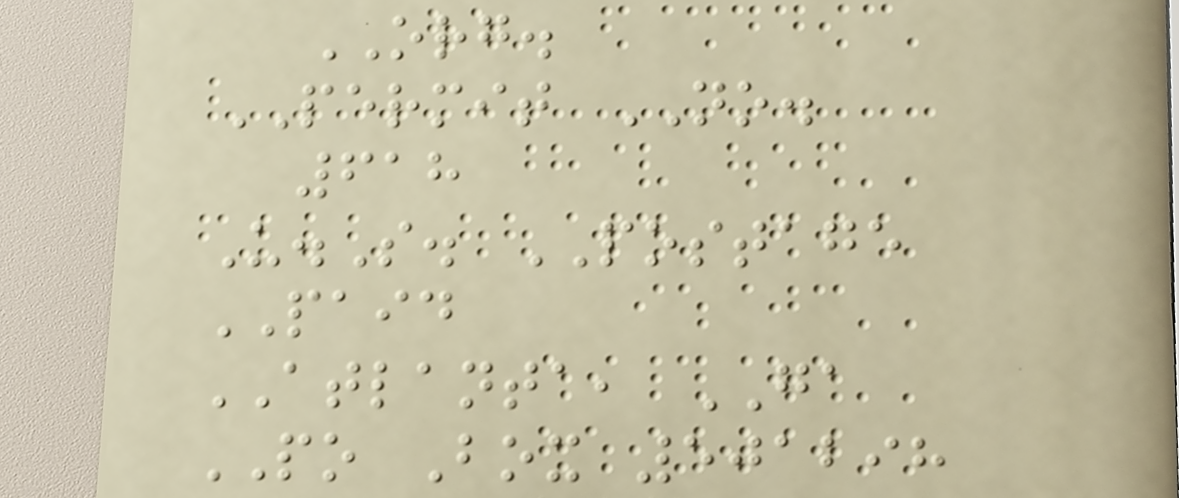ORG.
PERMIT NO.
618
U.S. POSTAGE
PAID
ATLANTA, GA
PO Box 501298
